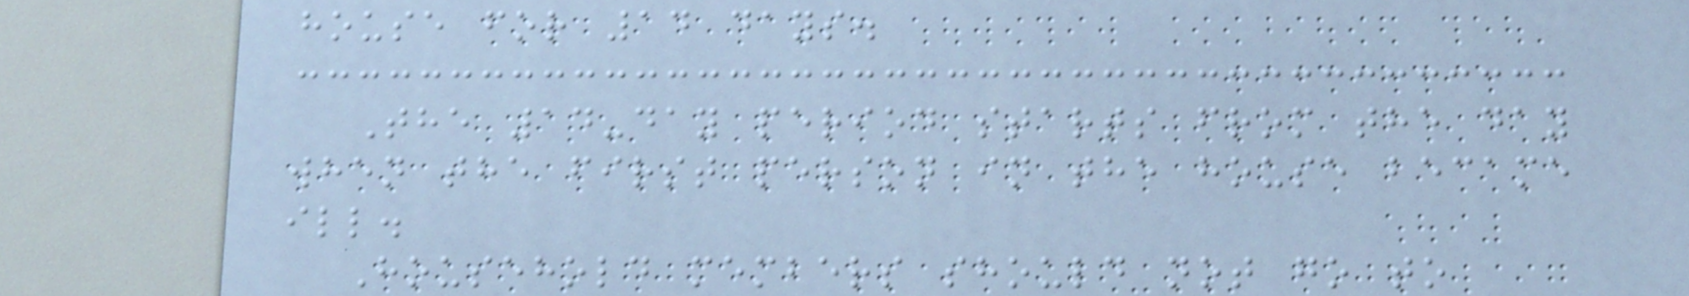house for 14 days.
The 14-day period starts from the day
when the first person in the house became
ill.
Household members should not go to
